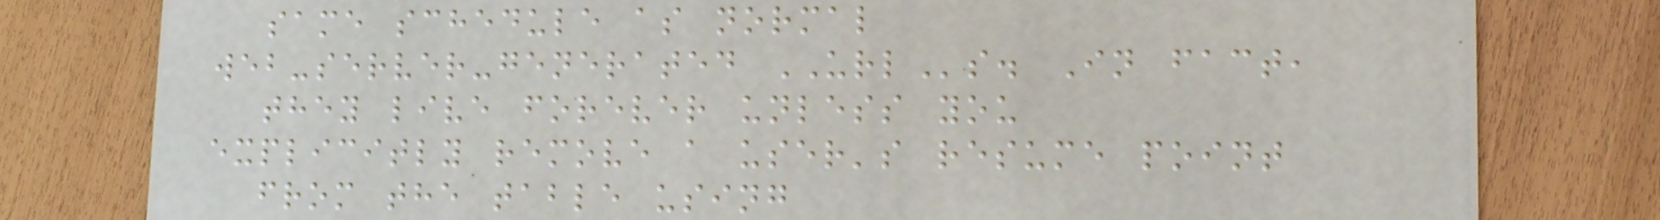same schedule as normal
web-server-generated URLs. In fact,
they live forever unless you
explicitly remove a user's resume point
from the table using
